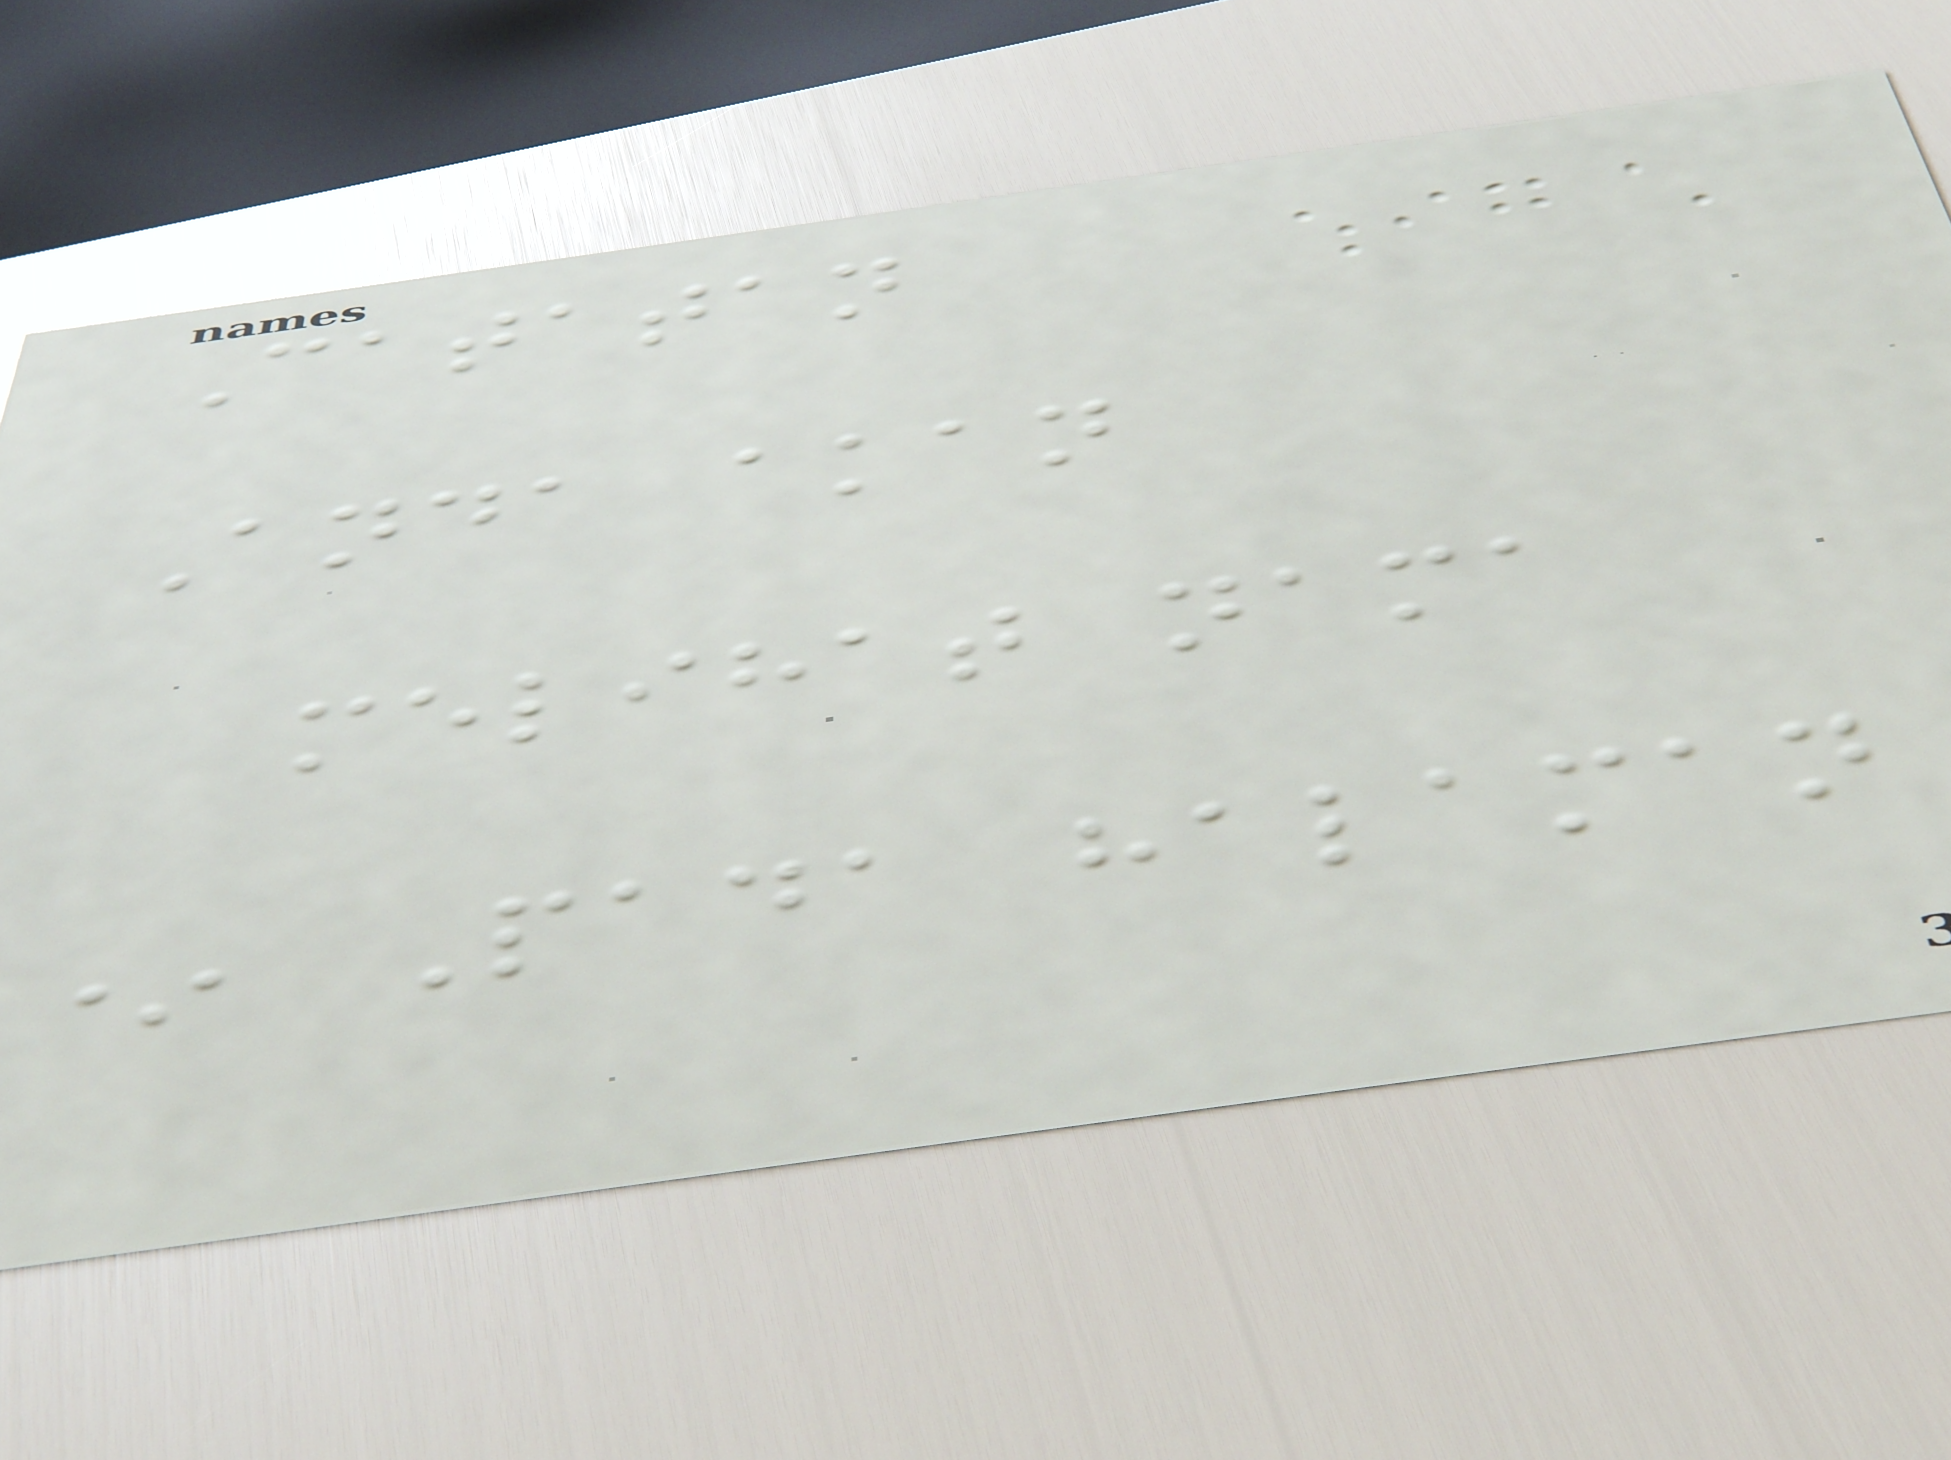Catatan
Anda akan
melihat nama
* Pada halaman
